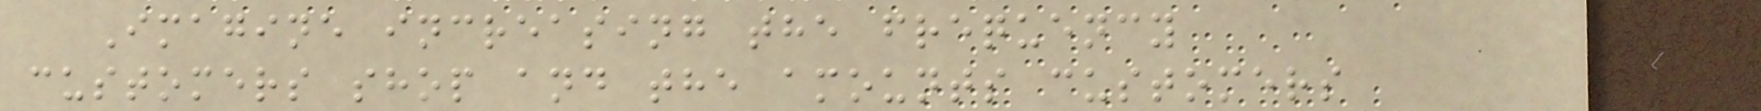Imagine increasing the frequency
customers shop and the amounts customers
